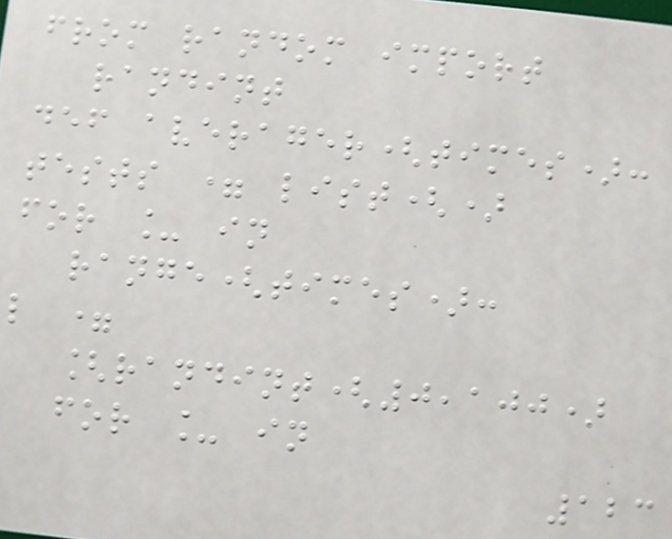from random import
randint
def averager(times):
tests = list()
for _ in
range(times):
l =
[randint(0,100)
for _ in
123
